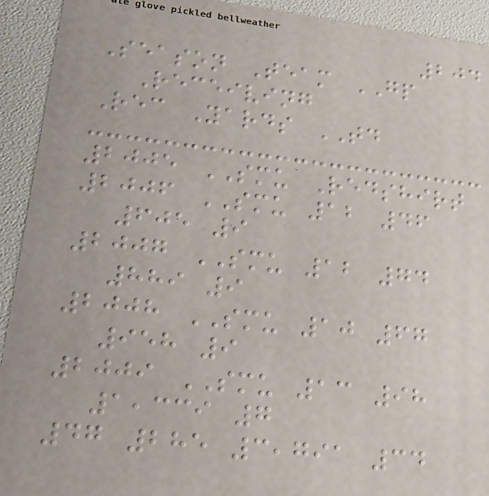204
Season Team GP
Receiving
Rec Yards TD
2005 SMU Redshirt
2006 SMU 12 46
605 9
2007 SMU 12 74
889 9
2008 SMU 10 67
958 9
2009 SMU 13 98
1,339 7
47 285 3,791 34
